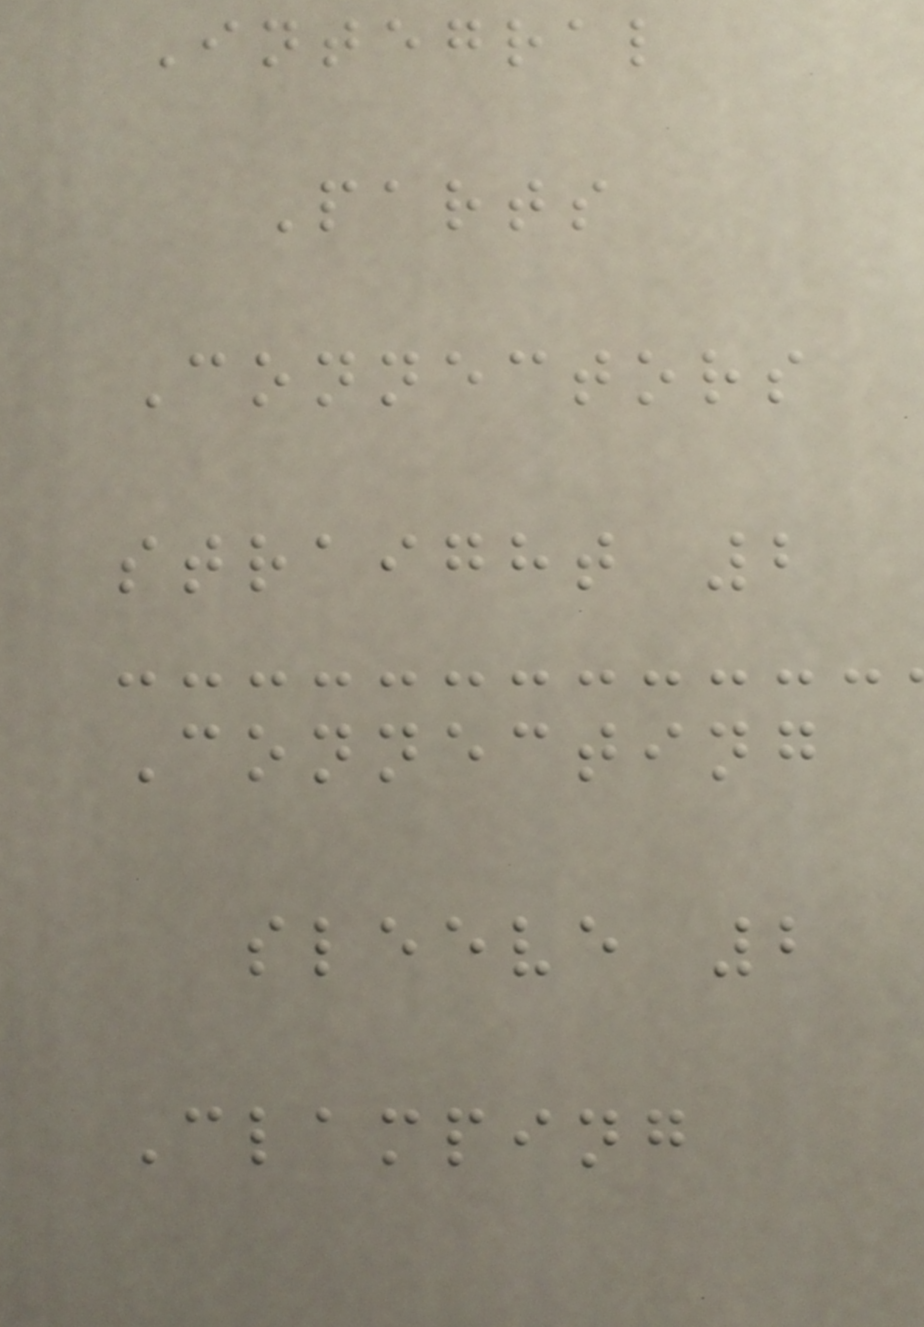Integral
Parts
Connectors
straight 2
Connecting
sleeve 2
Clamping
